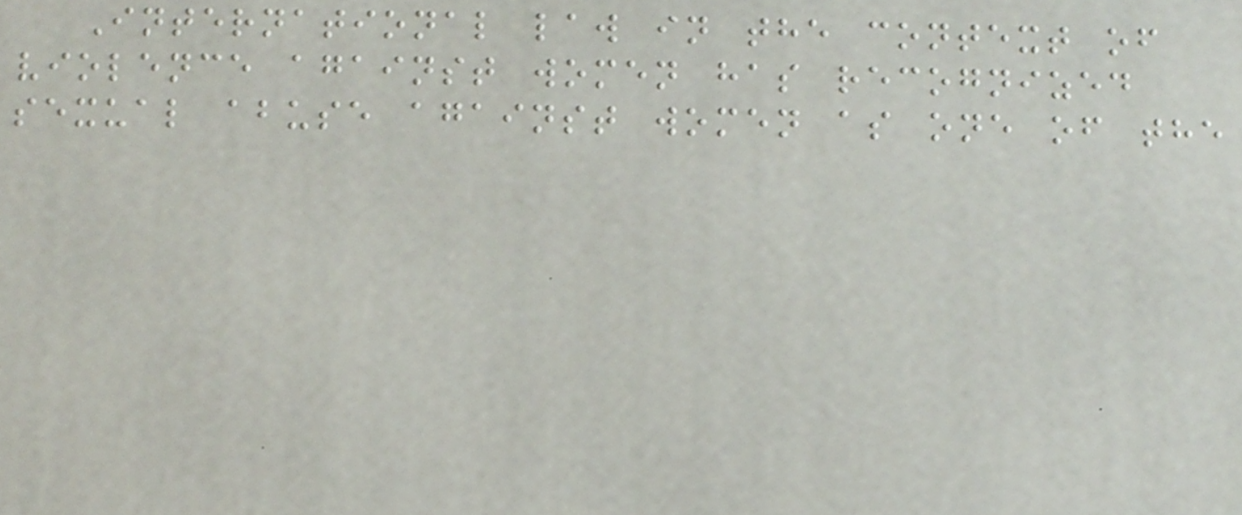International law in the context of
violence against women has recognized
sexual abuse against women as one of the
